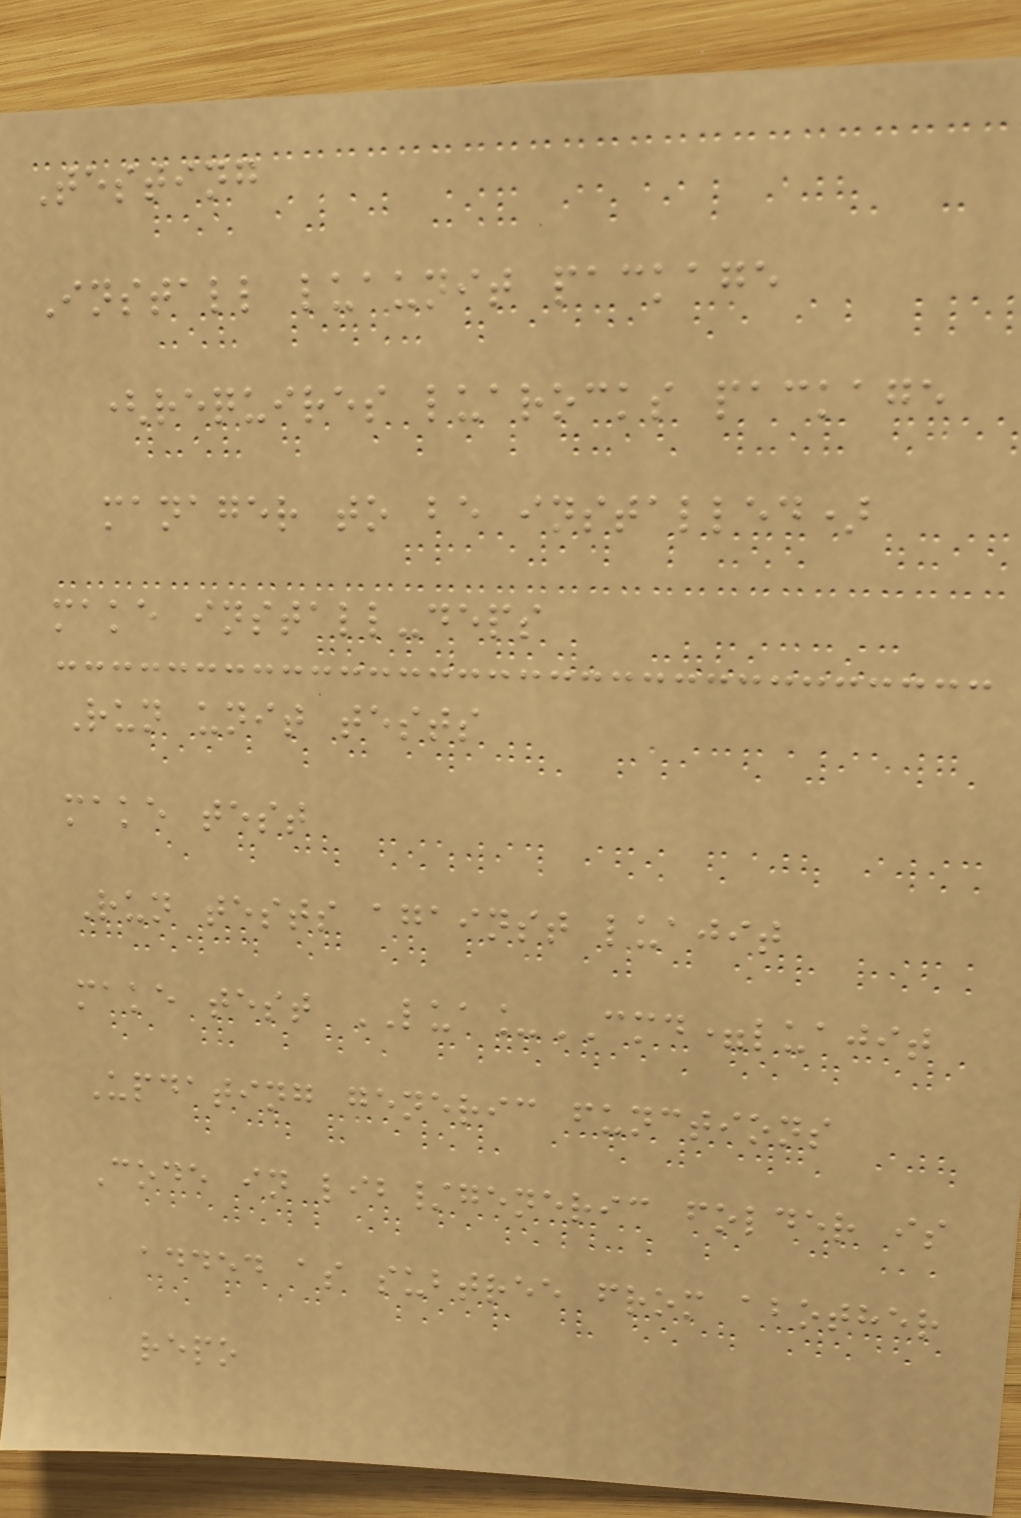Testing
Install luaunit package
(requires luarocks package
manager to be installed)
make install-deps
Run unit tests
make test
Run tests against luajit
make test LUA_CMD=luajit
Updating generic functions
Code in lib/generic folder is
added as subtree from abother
repo
